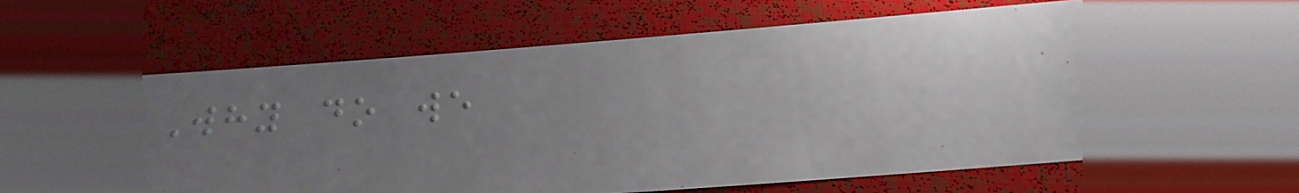Why do we
